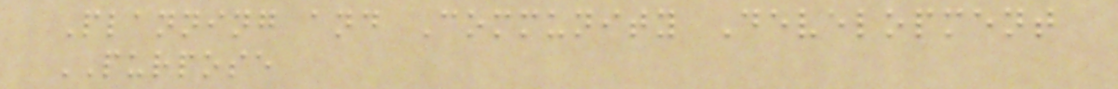Planning and Community Development
PURPOSE
